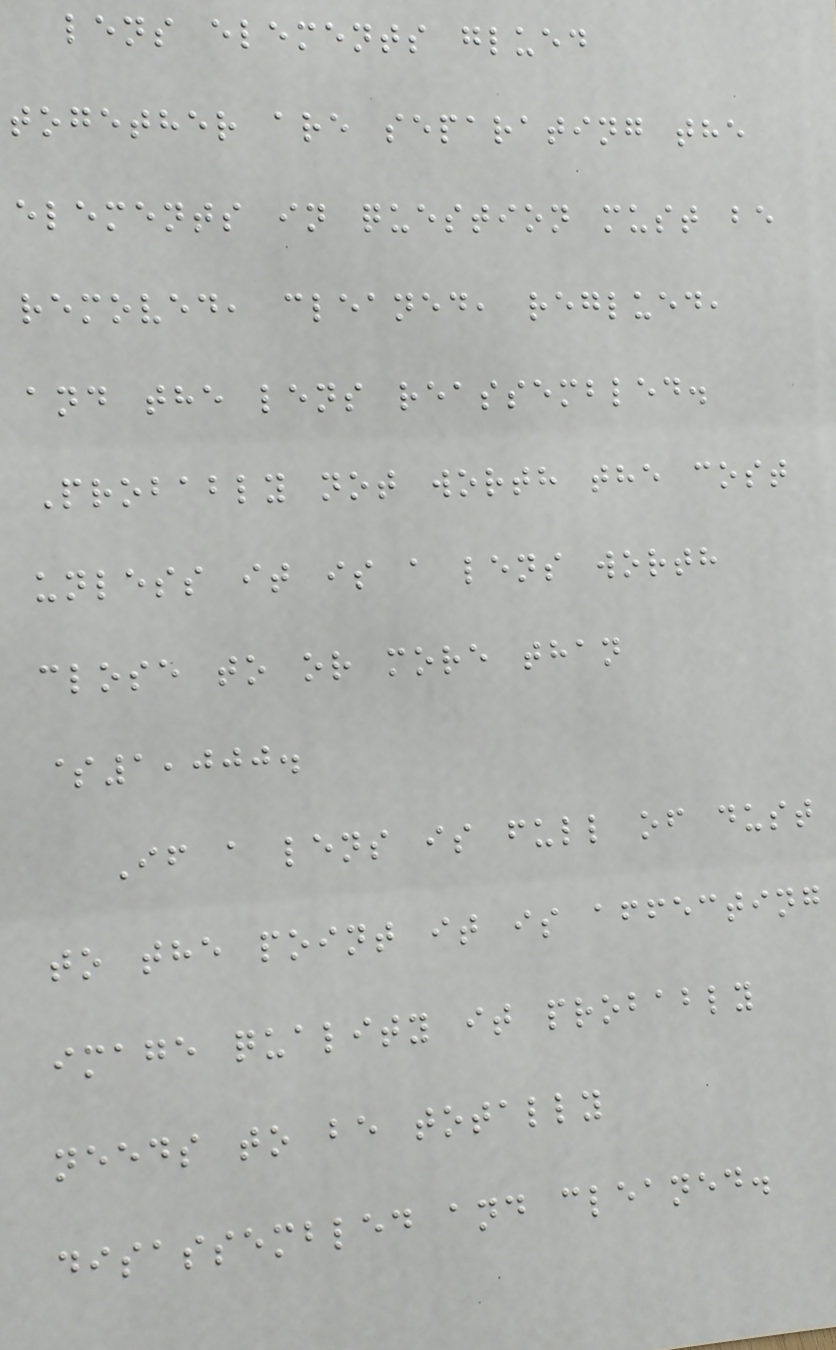lens elements glued
together are separating the
elements in question must be
removed, cleaned, reglued,
and the lens reassembled.
Probably not worth the cost
unless it is a lens worth
close to or more than
$1,000.
If a lens is full of dust
to the point it is affecting
image quality it probably
needs to be totally
disassembled and cleaned.
